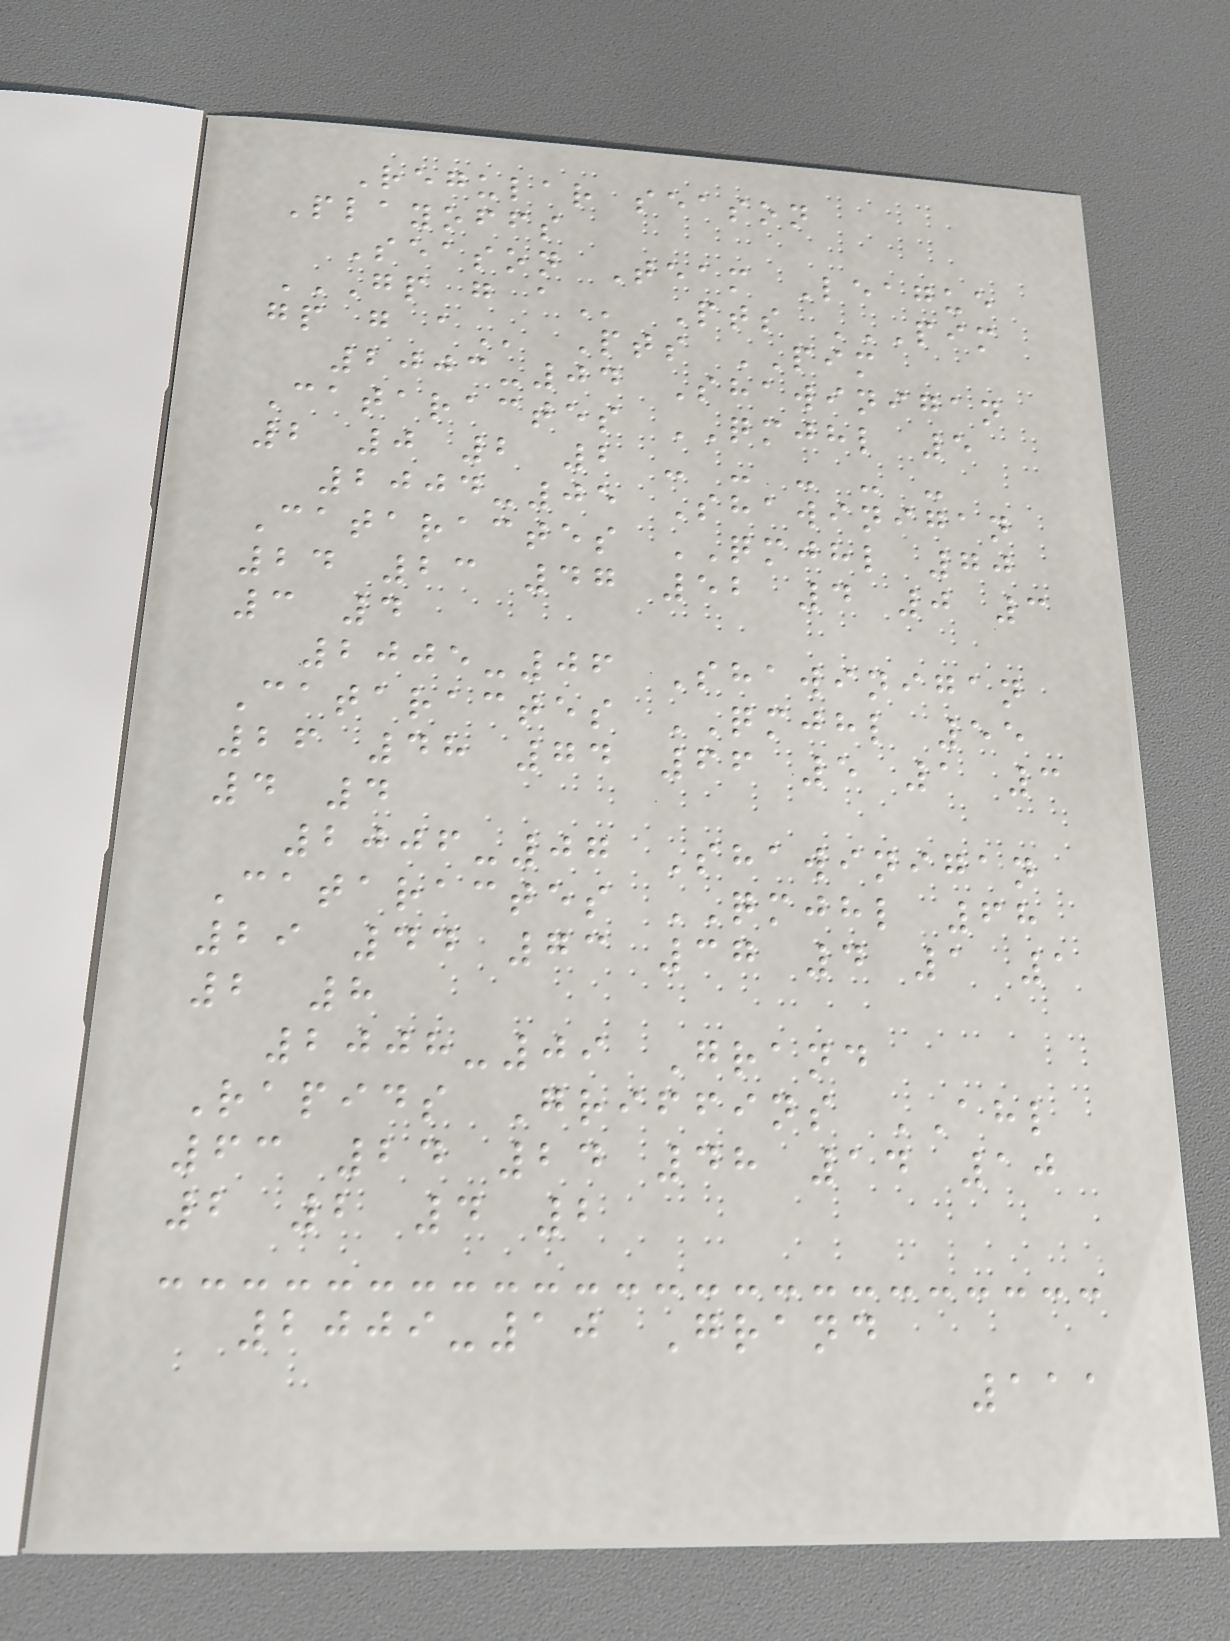Regular season
Playoffs
Season Team League
GP G A Pts PIM
GP G A Pts PIM
2003-04 Shawinigan
Cataractes QMJHL 5
2 0 2 2 - - - - -
2004-05 Shawinigan
Cataractes QMJHL 70
24 23 47 52 4 0 3
3 4
2005-06 Shawinigan
Cataractes QMJHL 55
26 48 74 66 5 1 3
4 4
2006-07 Shawinigan
Cataractes QMJHL 68
29 44 73 37 4 1 1
2 8
2008-09 Grand
Rapids Griffins AHL
63 24 24 48 14 10
2 2 4 2
2009-10 Grand
111
